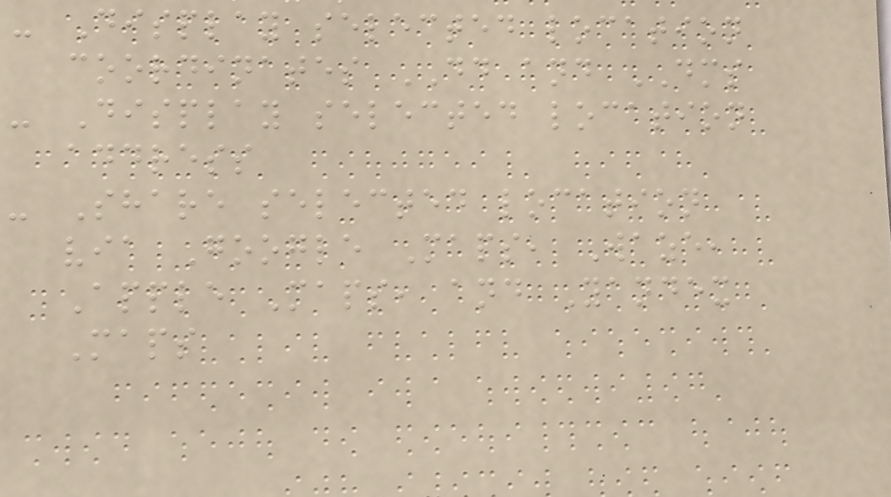- Display selected location
coordinates DD and DMS
- Display selected location
address
- Share selected location
via Google Maps, Waze,
Apple Maps, and Yandex
Maps
